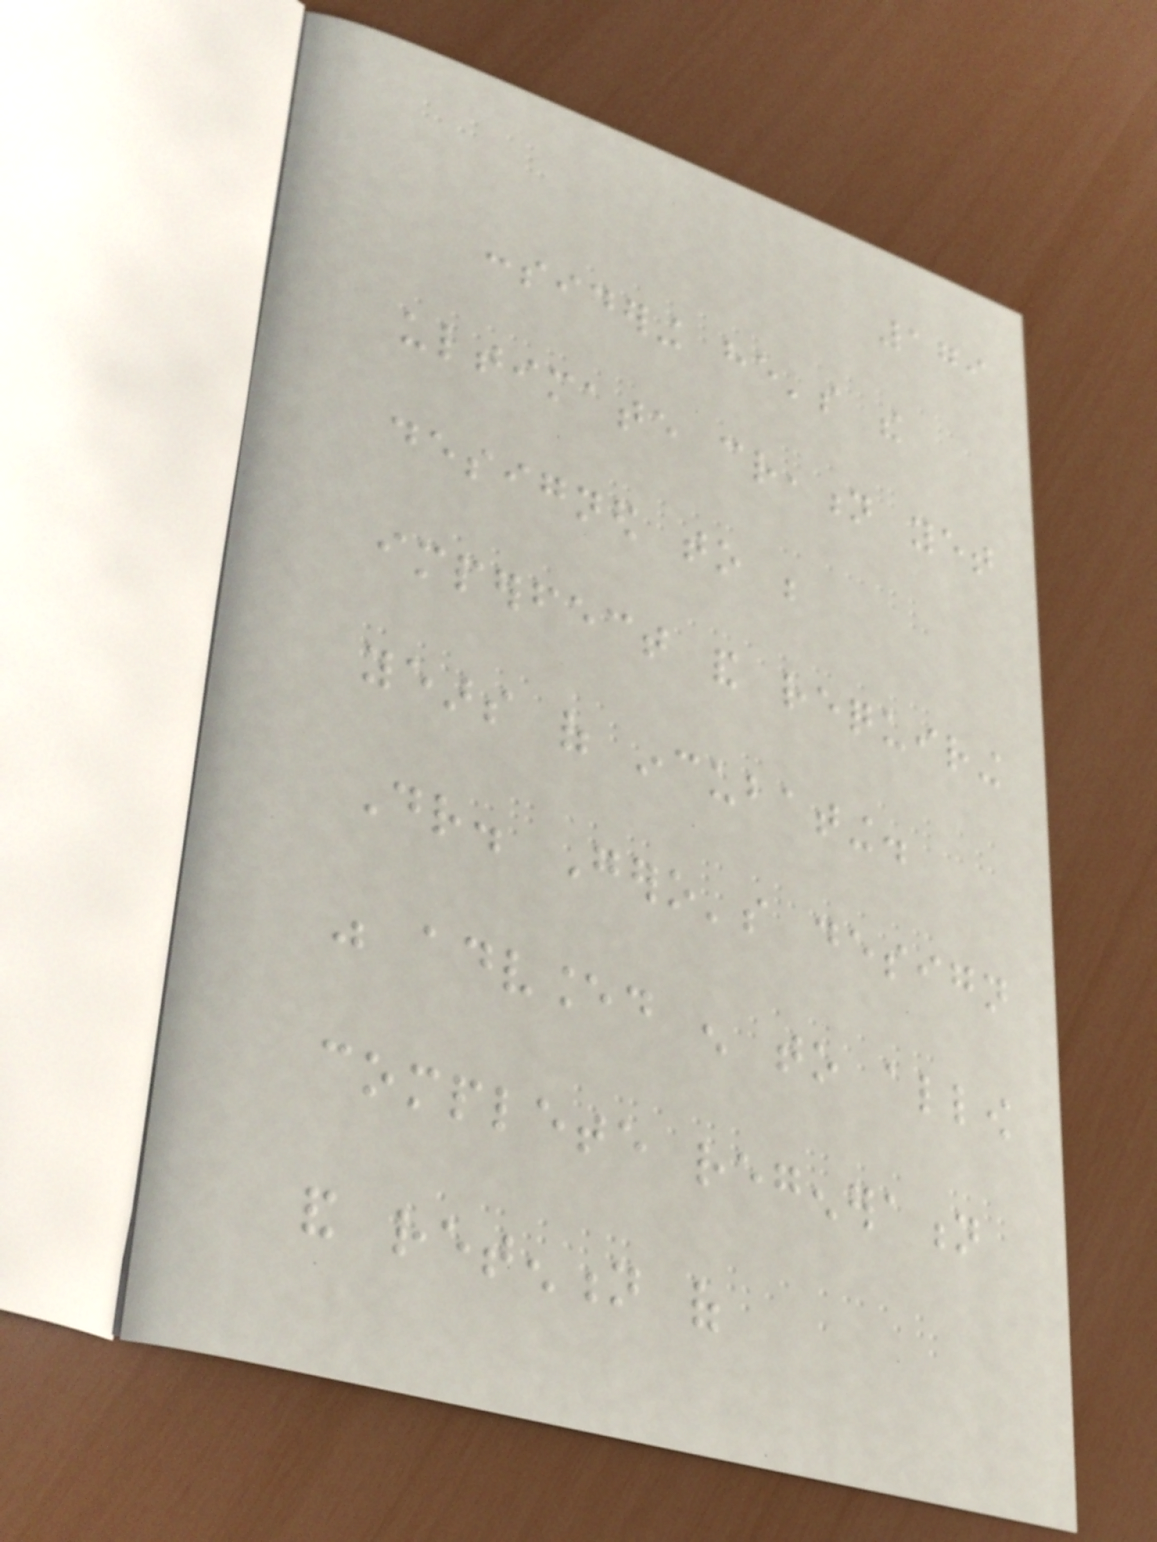179
considering he's the
ultimate creation yet
designed to be
imperfect and requiring
years of incubating.
Dr. Gero's design
was advanced enough to allow
complete regeneration
and retention of
